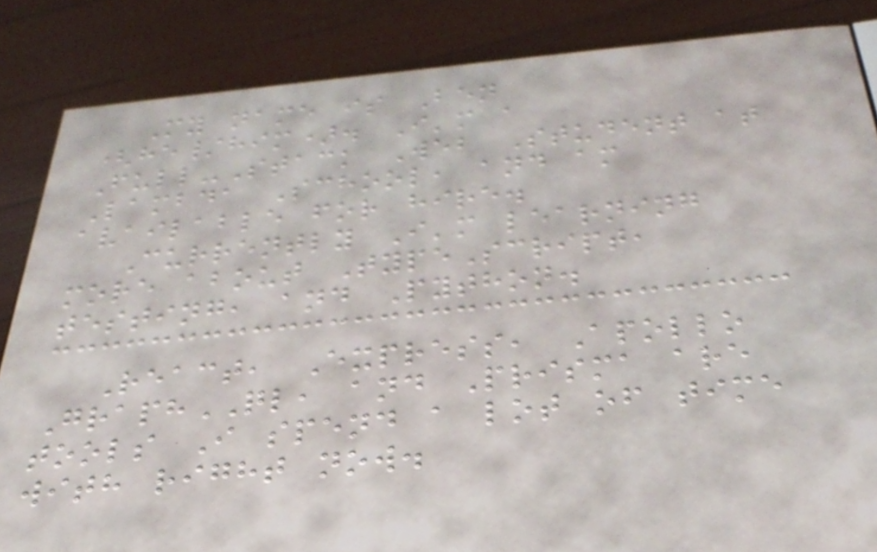My name is Ben
(he/him). I'm a
Full-Stack Web Student at
Lambda School, and am
available for hire.
Currently I'm learning
more about TypeScript,
testing, and Python.
React, Express, Apollo
GraphQL, and Prisma are
tools I spend a lot of time
with right now.
